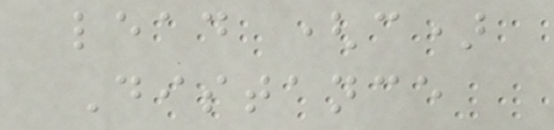lead (c)
Distance
